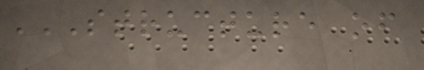STRUCTURE OF
